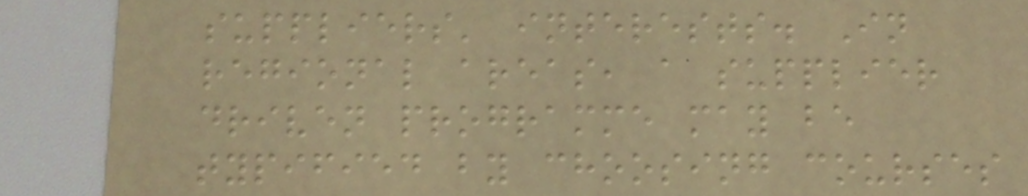suppliers' interests. In
regional areas, a supplier
driven programme may be
typified by choosing courses
